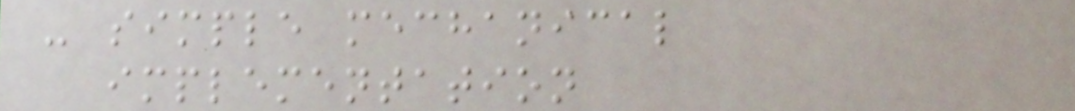- simple mechanical
implementation
